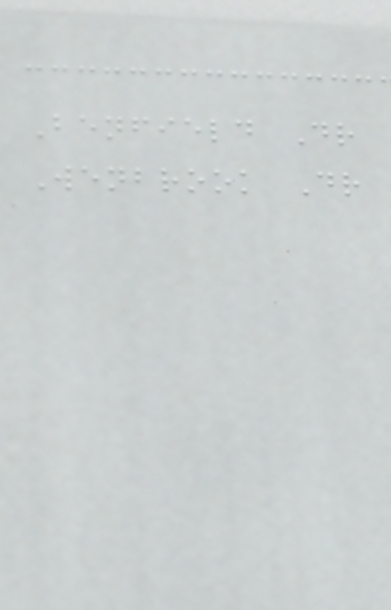Benfield Dr
Wenbrook Dr
